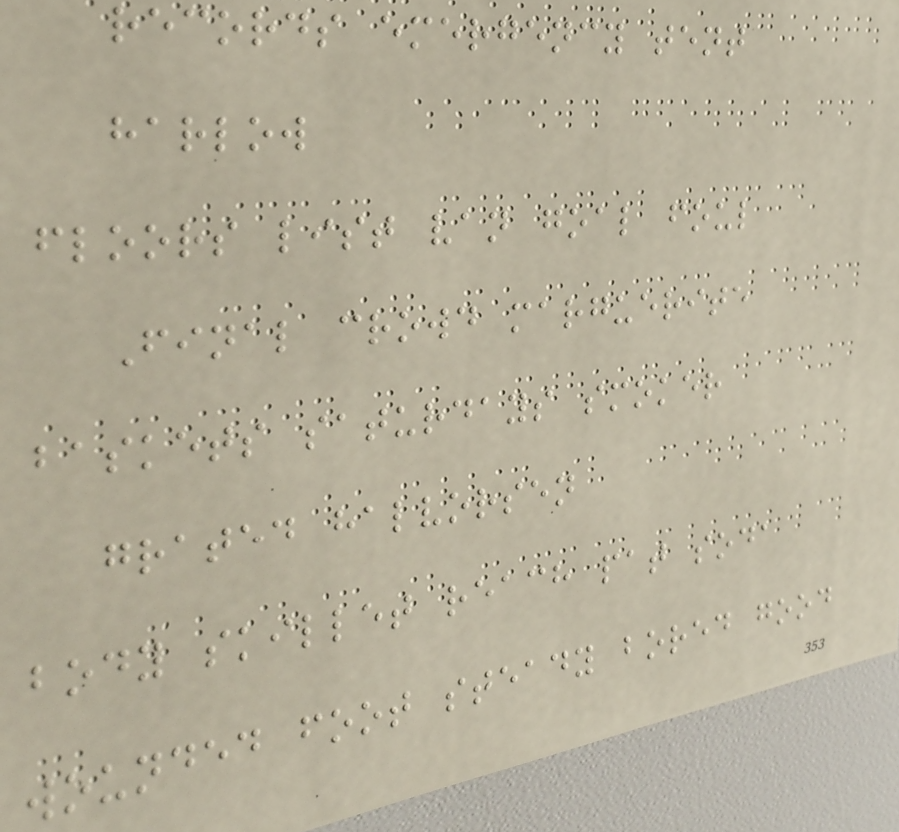records emergency tent
harlow
floors list van goal foul
Final crowd marguerite
baskets saturdays smoker
grated halvorsen
body skillet reach pat soda
wounded foot steady bored good
